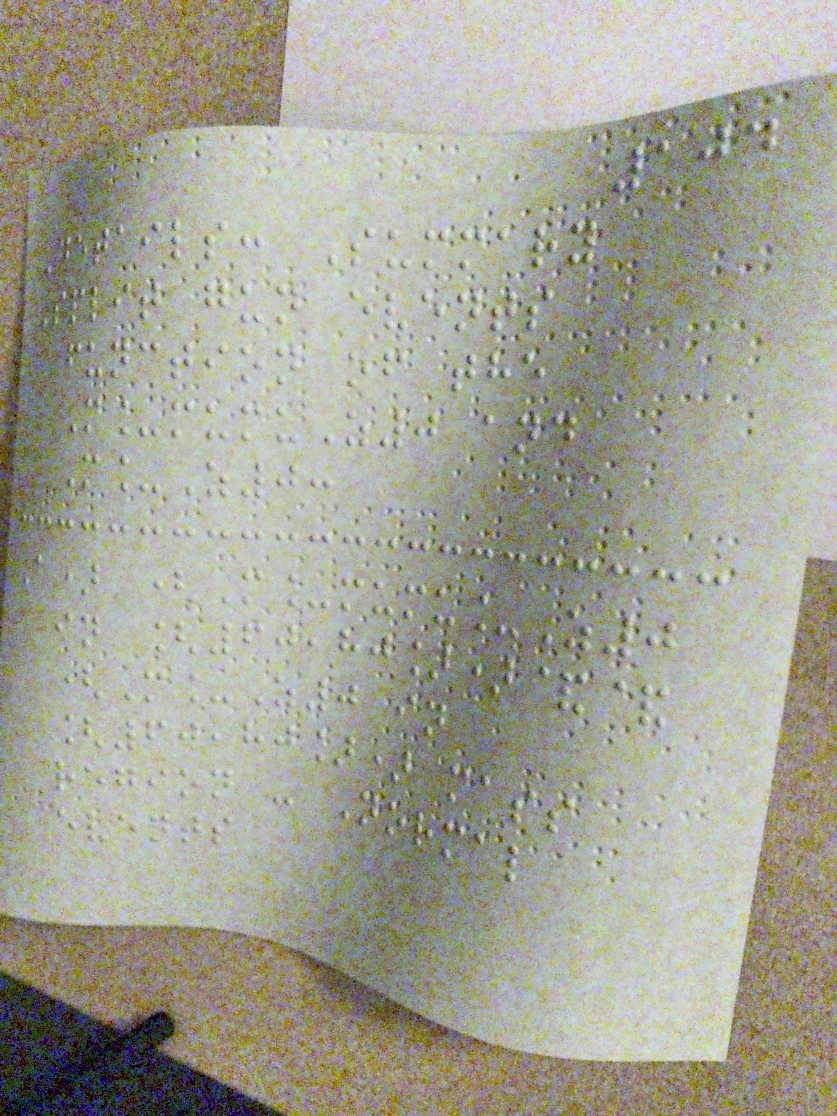104
Details: Summary
Split gun events
function of the
M_mumuZ0 and
M_Z0:
A) (M_mumu_Z0
in [60,80])&&
(M_Z0 in
[60,80]) mass
region - Normal
events
